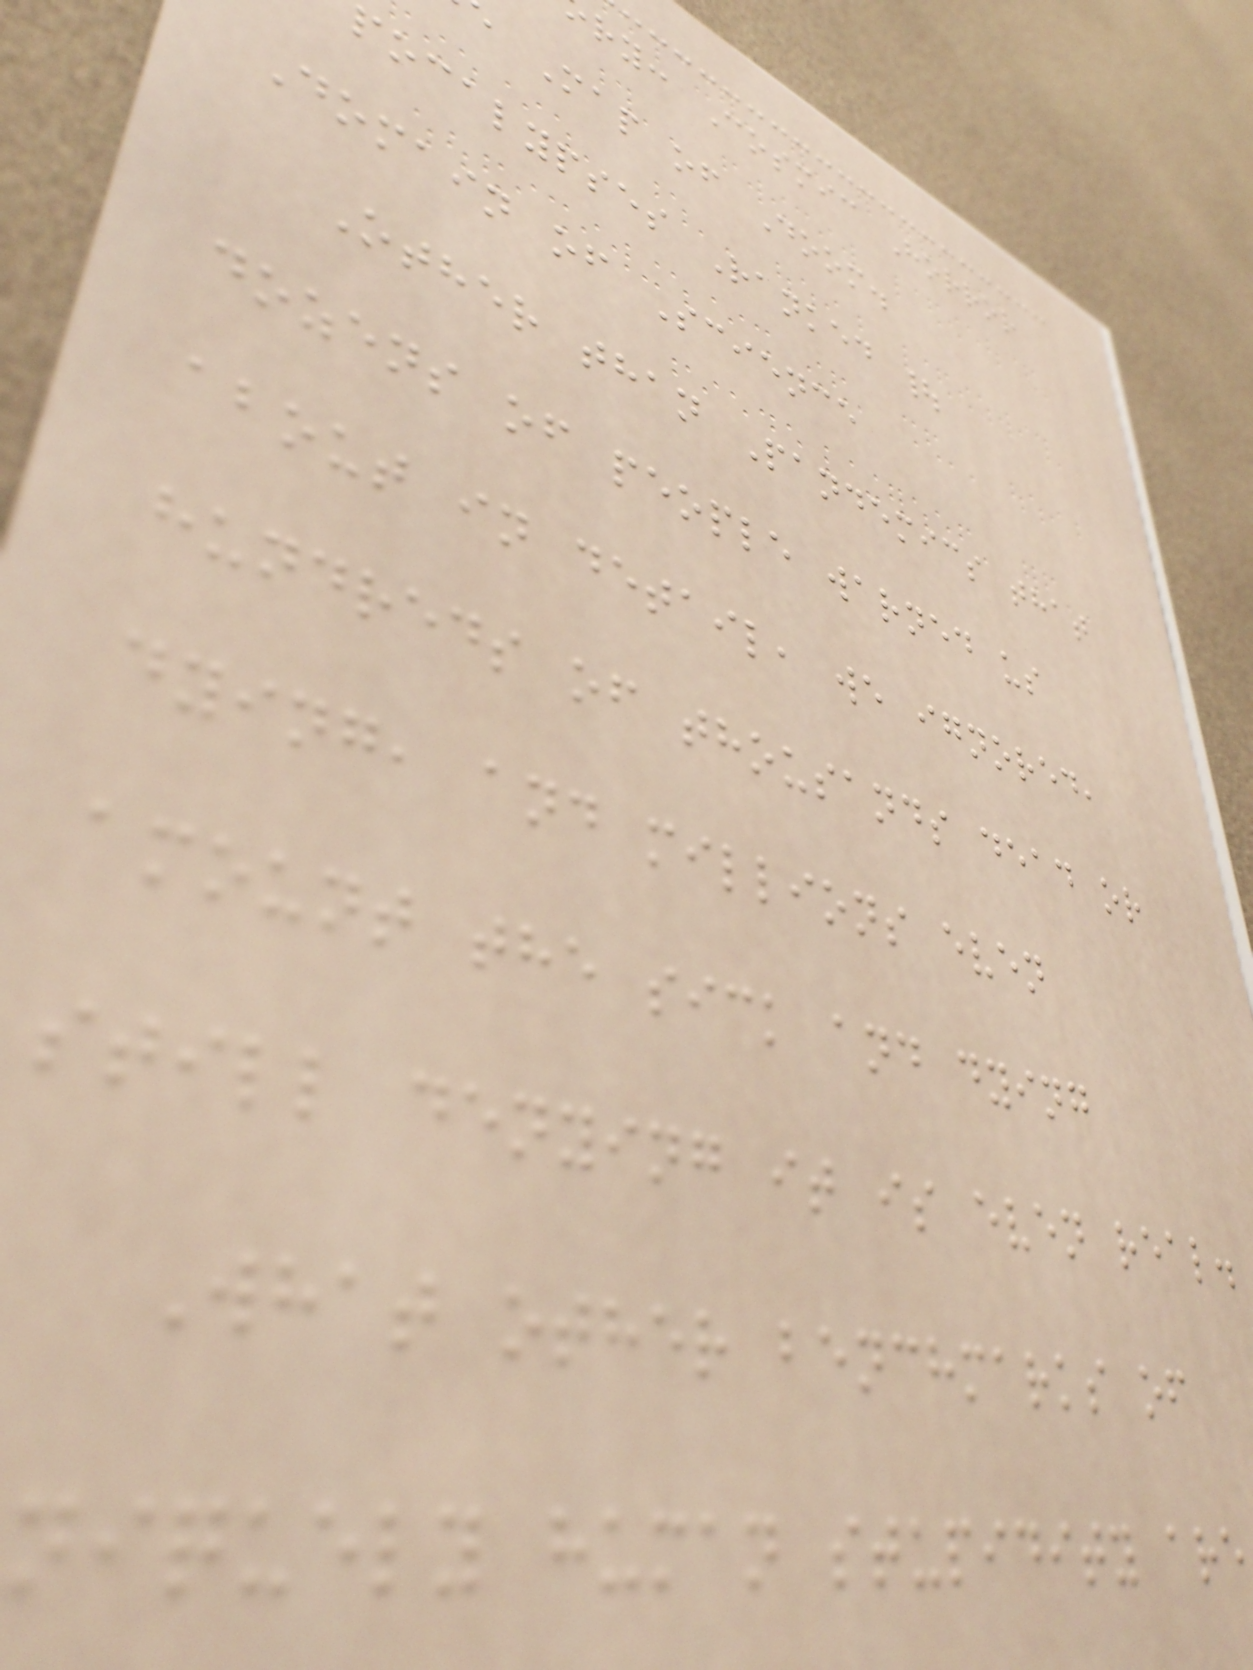ry: Cosmic Horror
Map of Doom.
pocalypses Ranked |
Domain of Science
Other than Pandemics that
dozens of people warned us
about in detail, we ignored,
hundreds of thousands dead or
dying, and millions even
amount the sick and dying
still denying it is even real.
What other benchmarks of
niquely human stupidity are
